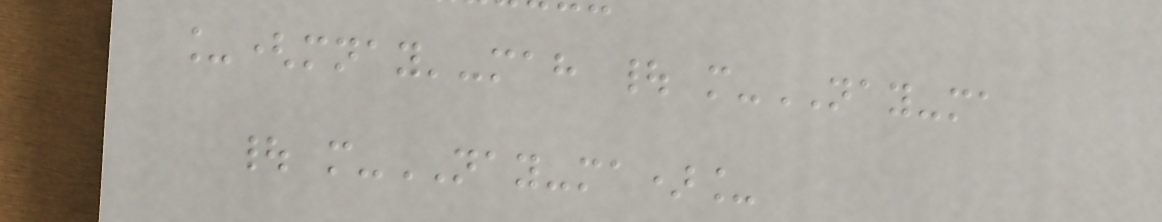_(mnay'-mah | m-NAY-ma
| m-NAY-ma)_
